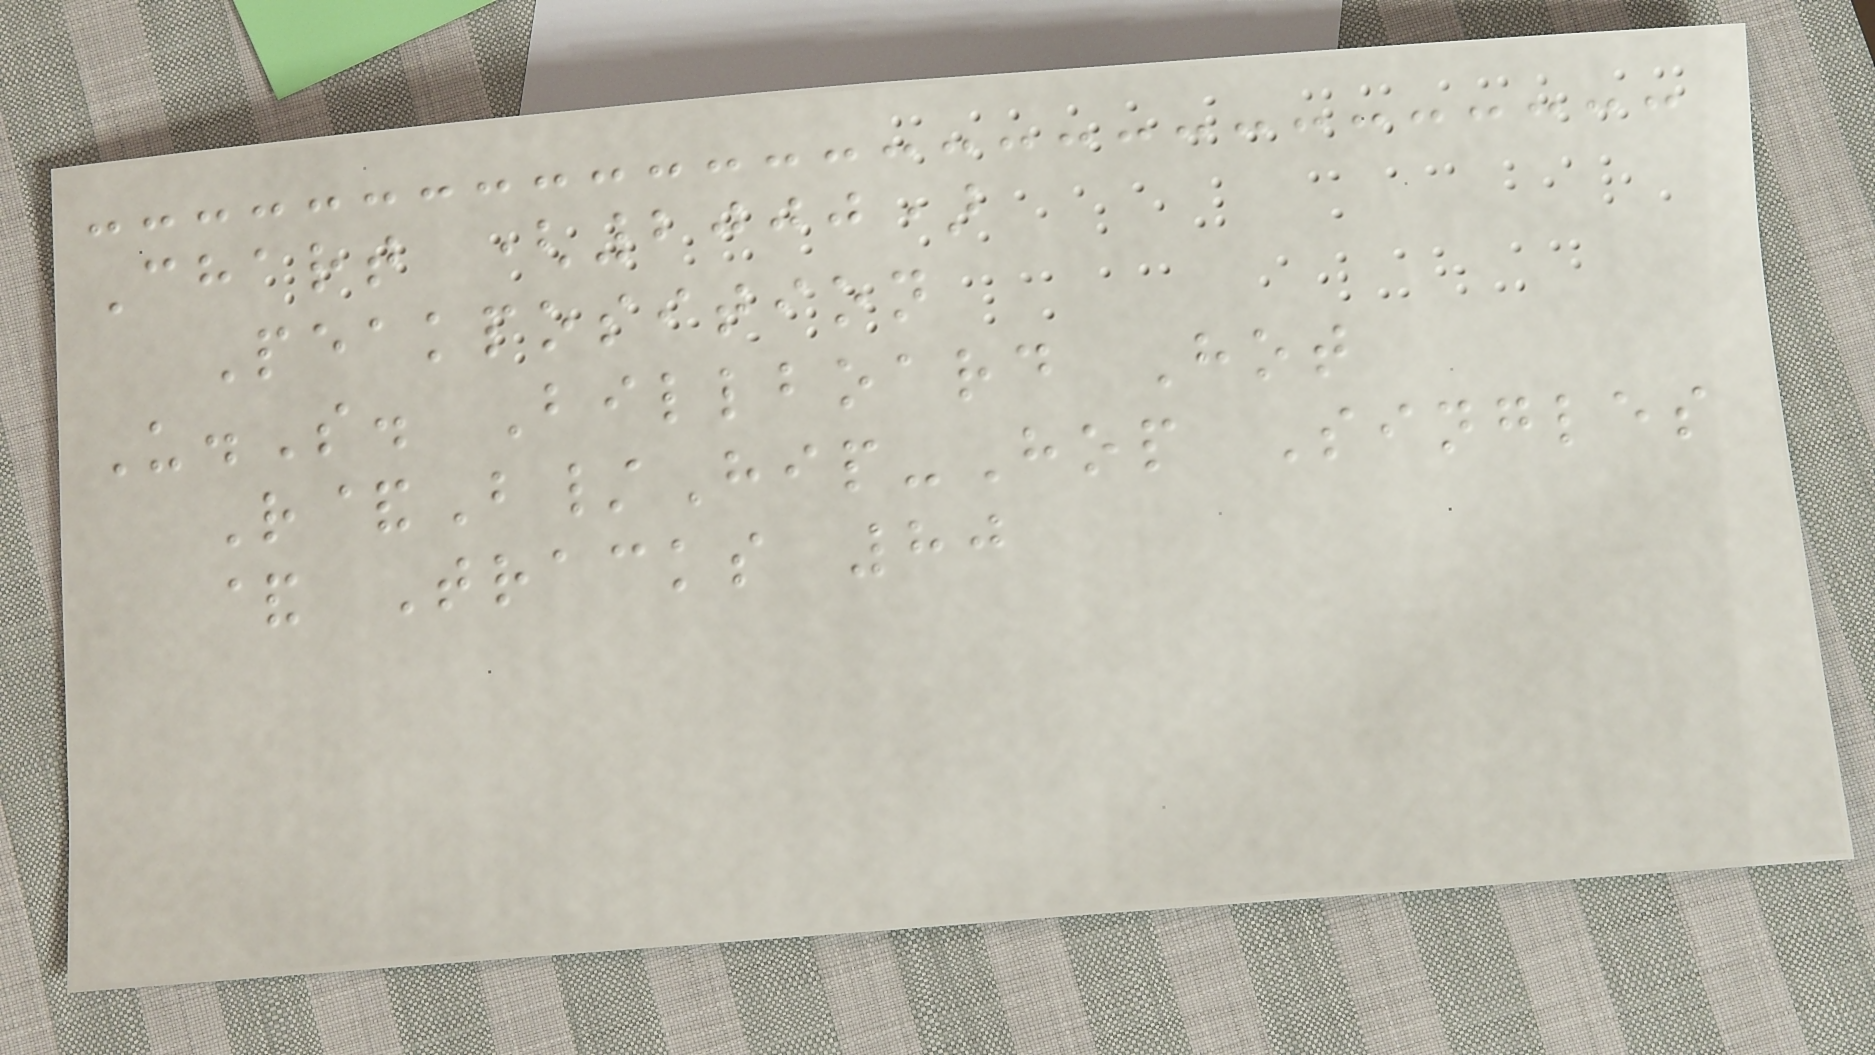Chart (2000)
Peakposition
U.S. Billboard Hot
R&B/Hip-Hop Singles
& Tracks 80
